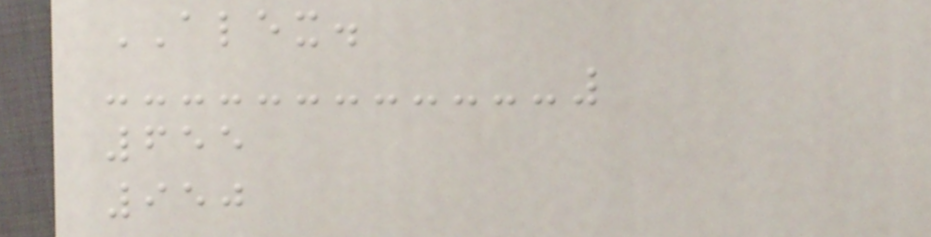ALEX.
655
950
